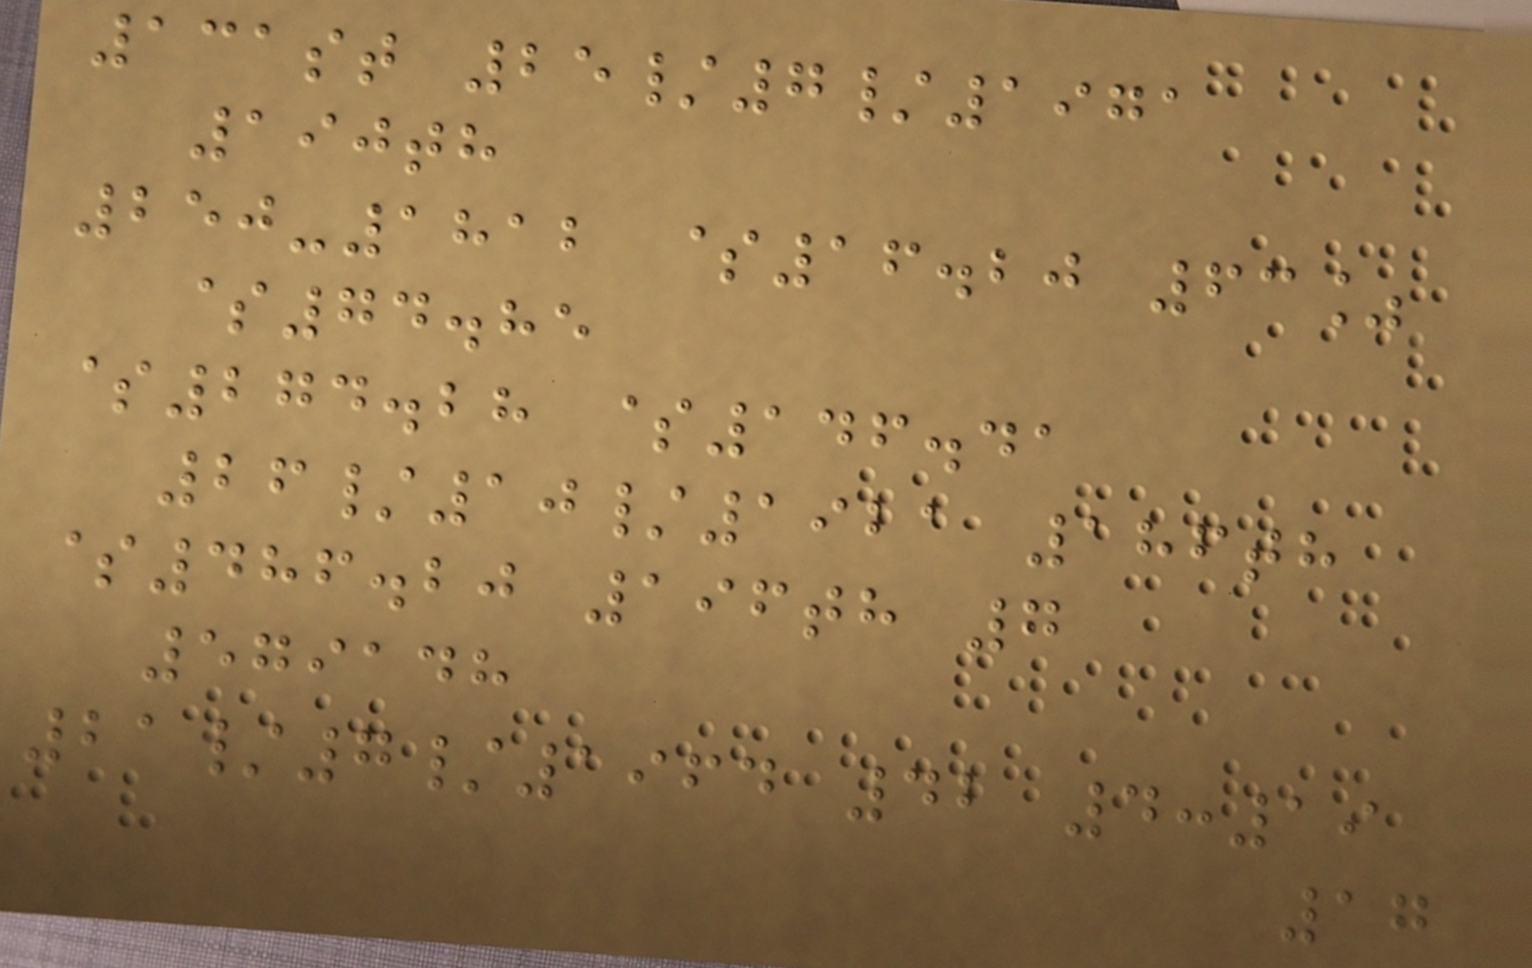131st 25/7/1971
190th
250-1812 $16.20 63%
$74.85
$274.28 $146.41
26/10/1921 186th
$486.20 196th 7
579148
21/7/1964 42 4:19
17
